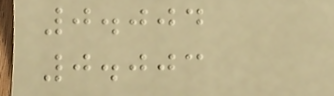0.004
0.003
